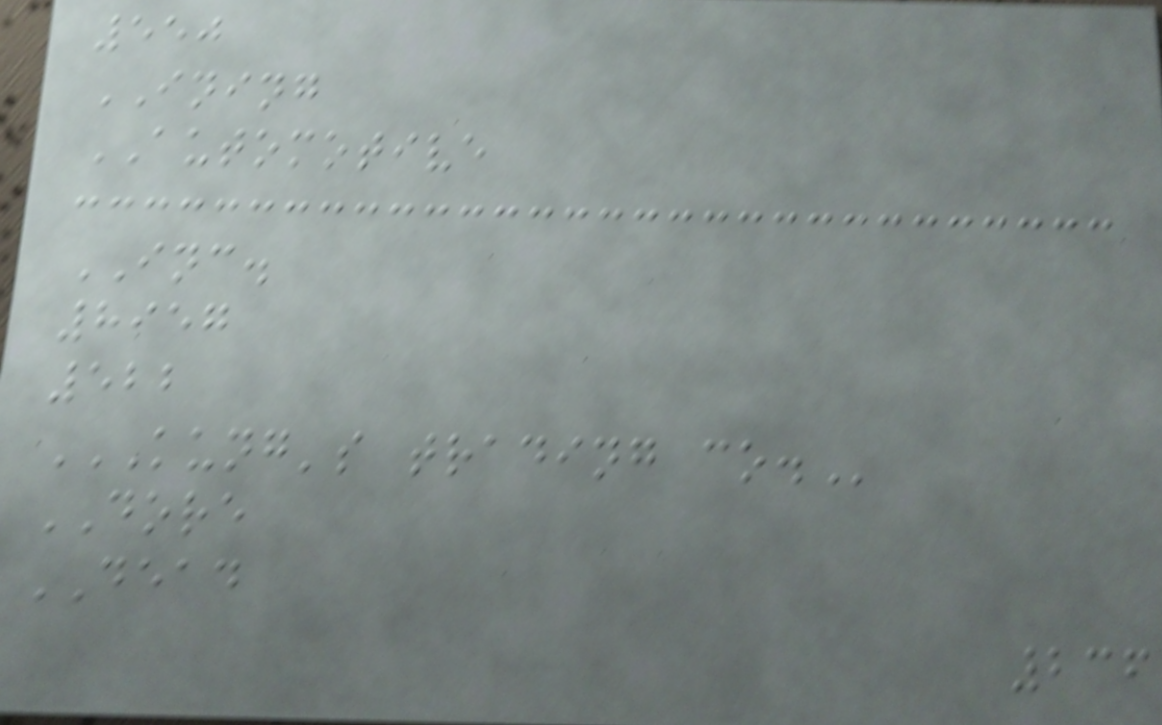550
INING
AUTOMOTIVE
INC.
8957
522
KUNG'S TRADING CO.
DORE
DEAD
236
